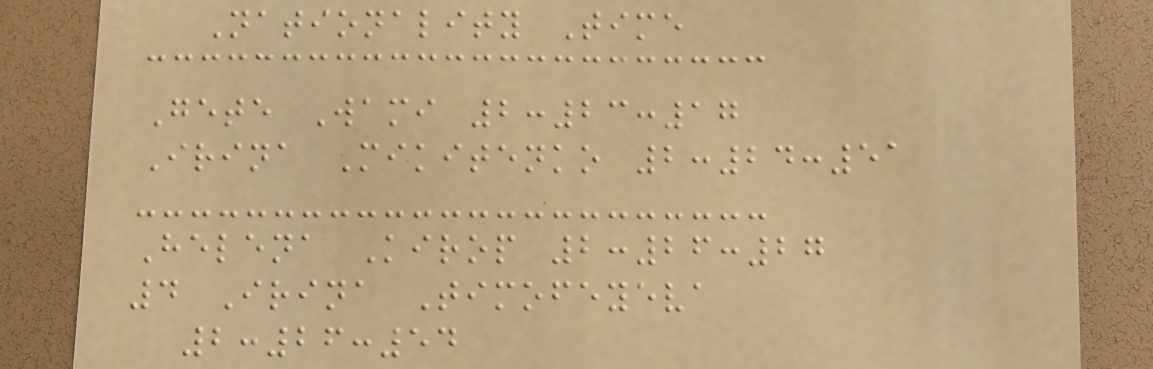Nationality Time
Gete Wami 2:23:17
Irina Mikitenko 2:24:51
Helena Kirop 2:26:27
4 Irina Timofeyeva
2:26:54
